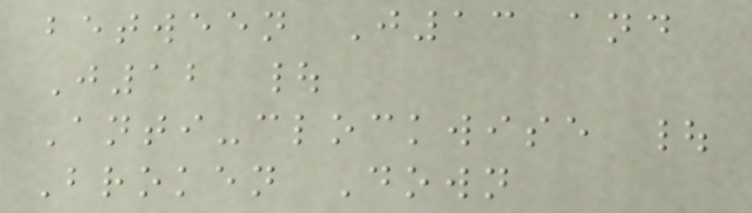between J13 and
J12 |
Anti-clockwise |
Broken Down
